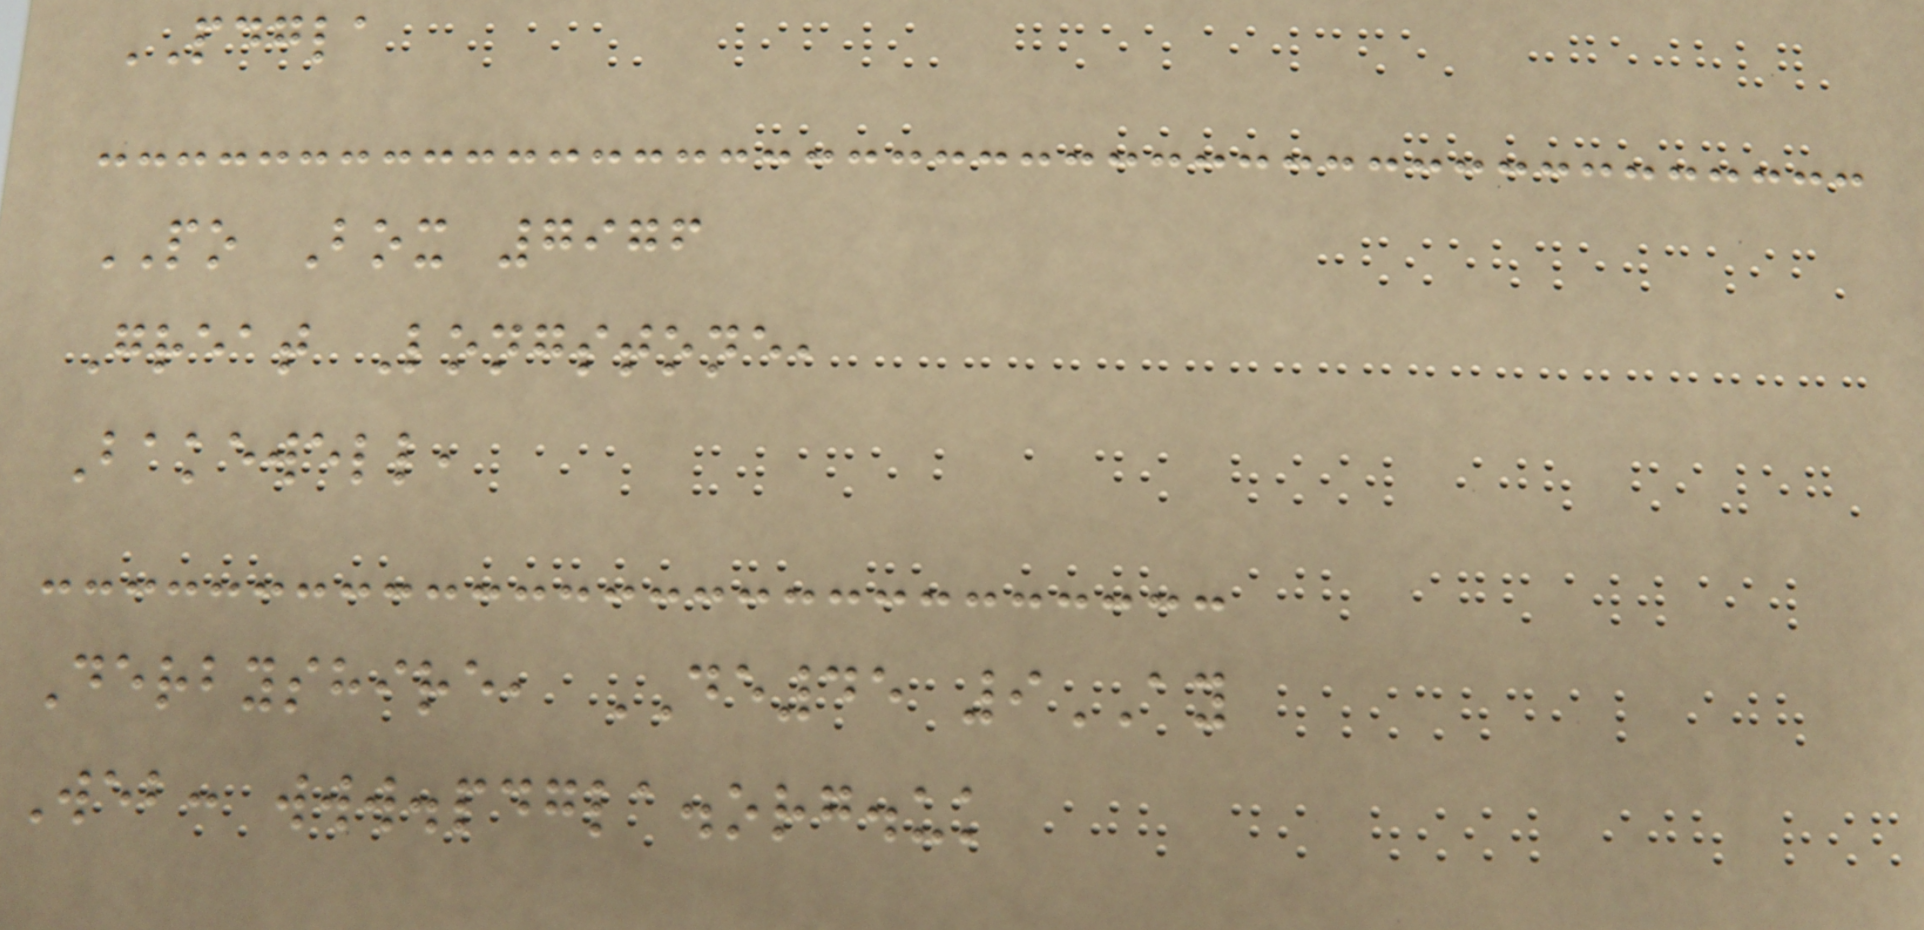PDGLA
PO Box 7976
Great Longstone,
Bakewell,
Derbyshire, DE45 9AY
Web: www.pdgla.org.uk
